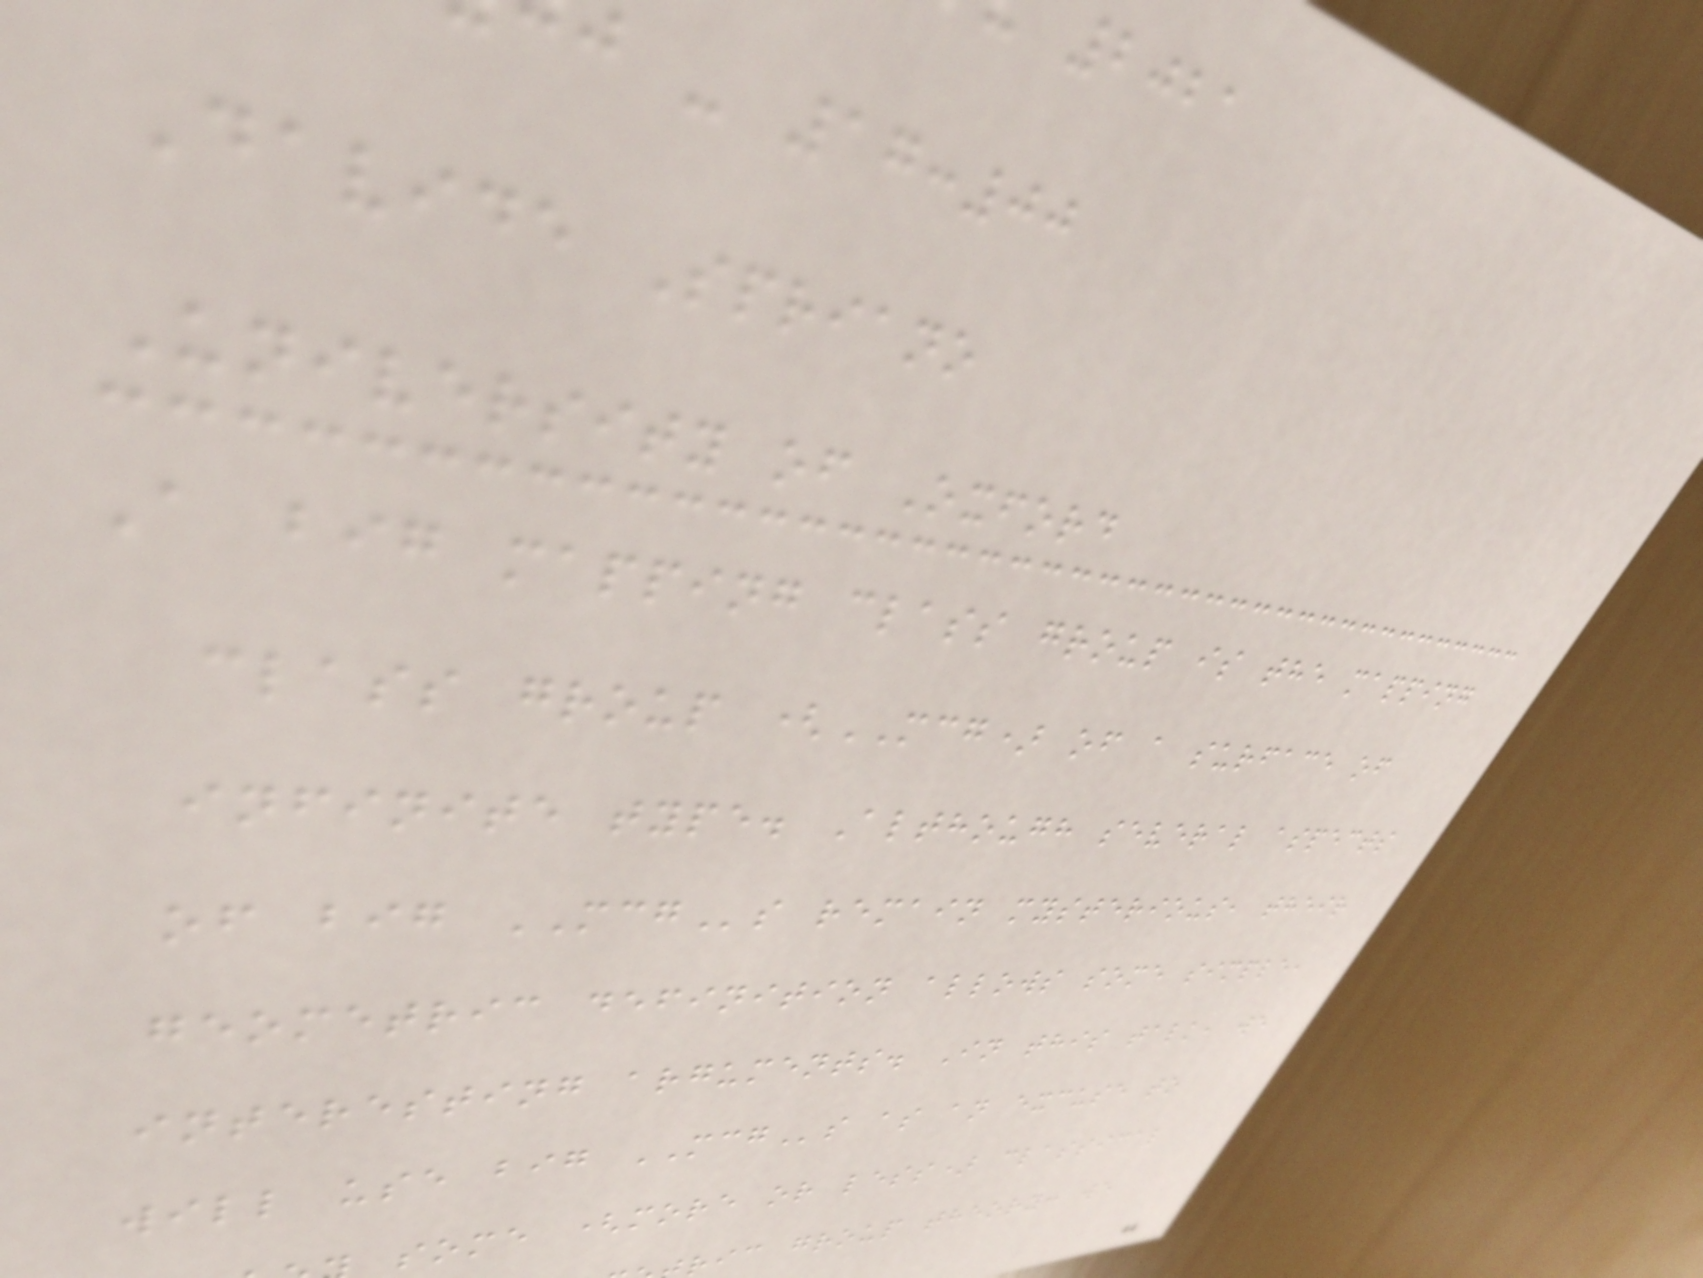2021
j - 17:00
Davide Spriano
University of Oxford
A big mapping class group is the mapping
class group (MCG) of a surface of
infinite type. Although several aspects
of big MCGs remain mysterious, their
geometric definition allows some simple,
interesting arguments. In this talk, we
will use big MCGs as an excuse to
some (more or less) classical
ric group theory: we
